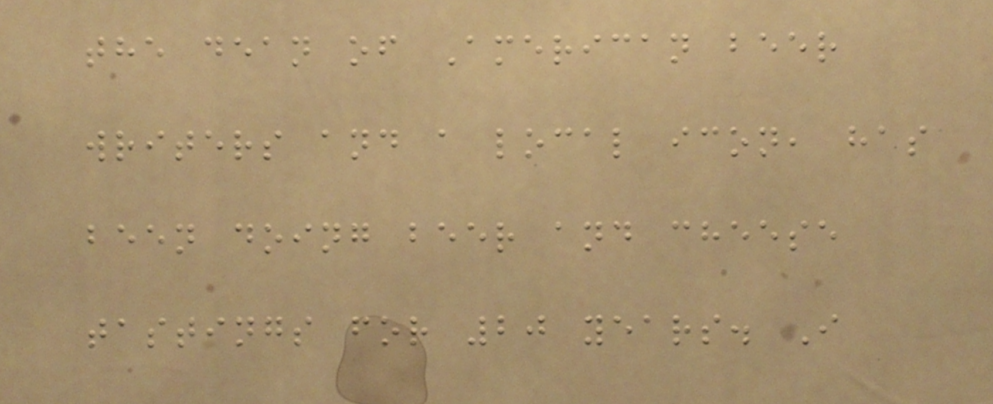the dean of American beer
writers and a local icon, has
been doing beer and cheese
tastings for 20 years. I
